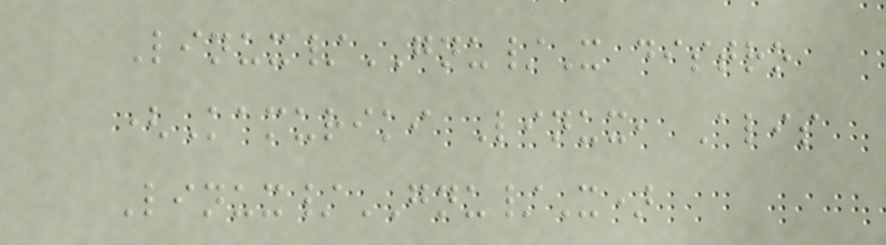Linux/GNU/X distro
(Kamuriki Linux, Alis
Linux/GNU/X)
